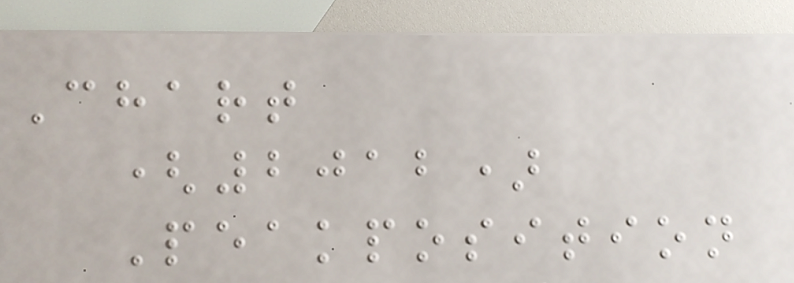Chart
(2012)
Peakposition
